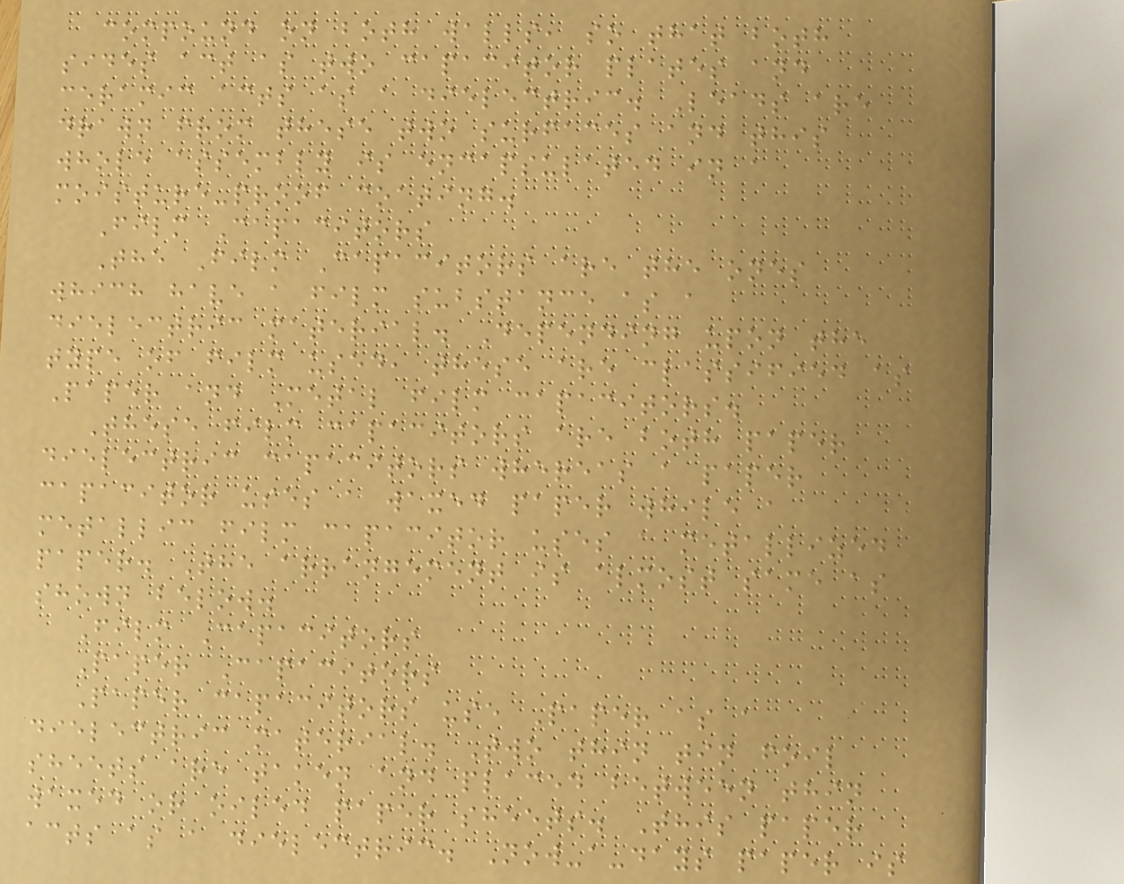compound on both walls, so that both
sides act as two capacitor plates and
ceramic acts as a dielectric. Leads are
drawn from these two surfaces and this
whole assembly is encapsulated in a
moisture-proof coating.
Film Capacitors
The Film Capacitors are the ones
which have a film substance as a
dielectric material. Depending upon the
type of film used, these are classified as
Paper and Metal film capacitors.
These film capacitors are both paper
dielectric capacitors whereas a paper
capacitor uses a waxed paper while a
metallic film capacitor uses a metallized
paper. The arrangement is almost same as
shown below.
Film Capacitors
Paper Capacitors
Paper capacitors use Paper as a
dielectric material. Two thin tin foil
sheets are taken and placed between thin
waxed or oiled paper sheets. This paper
acts as a dielectric. Now-a-days paper is
